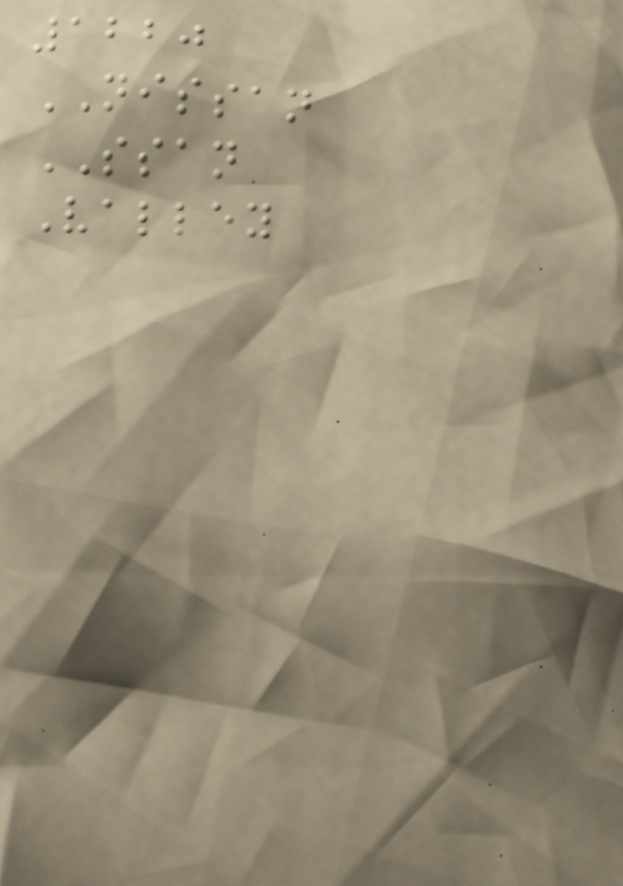1220
NISSAN
SSAN
Valley
